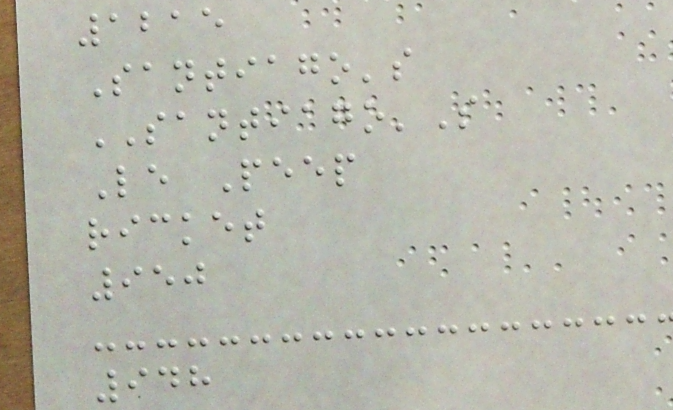1215
Santiago's
SANTIAGO'S
Le Peep
ricket
950
948
